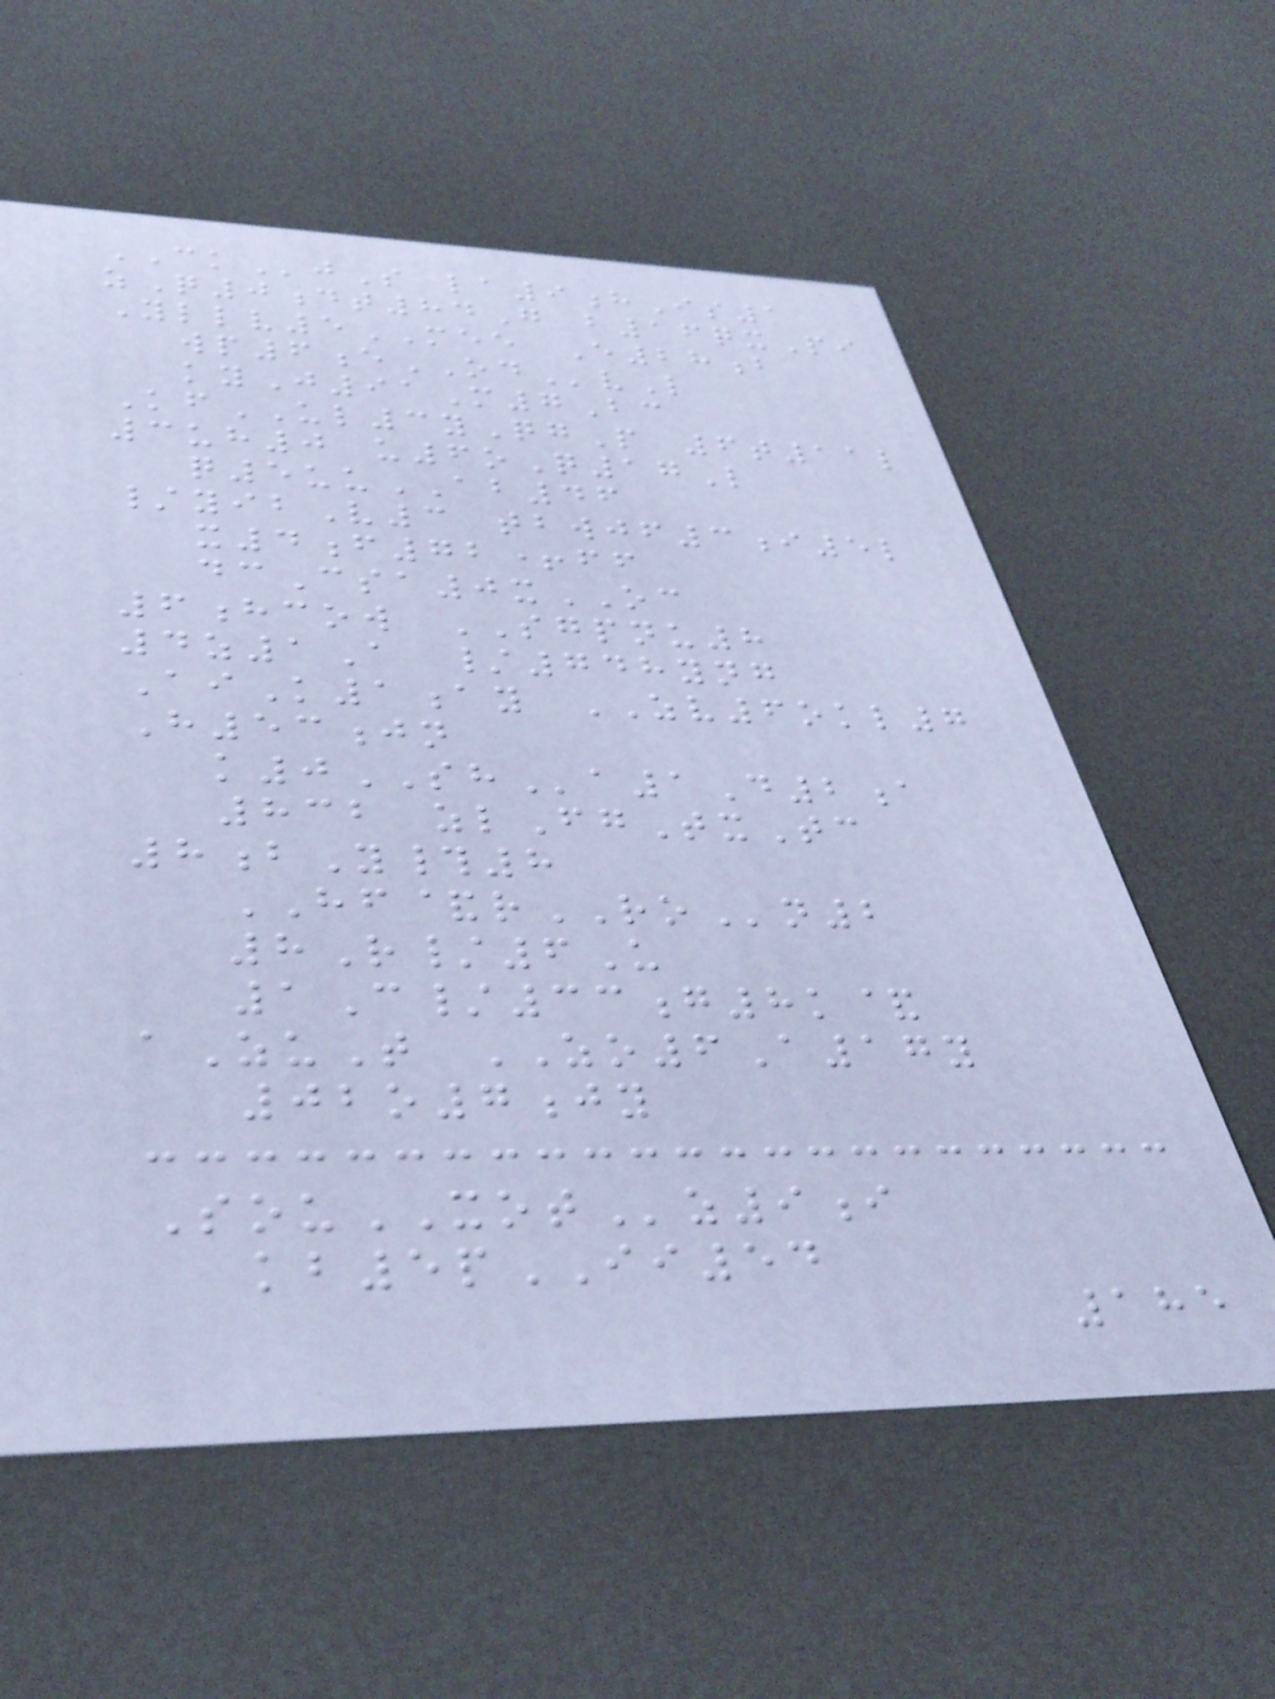CKjS la9hIs1
zQ0dt84G b16qxPi
Yllv5MEE E28b
wp6eODvL
kyJ91M7Bc
KfUL3yQgP 6t11l
3uh0 u6oQ17L
q5uuAB46
/yibV3 tbwjf3i5l
x4f72+ff
dcCsa0xOC
6hcow SGPNU8
4z1A /748yng
AiK1ay ZV6okl7
H53jn
k0SHa1D2a
832 zlFgTxTc
8bY#8
HF&rROn2
8R/6U
1C/33g8k&
aZuT ZO6A17y
02o7jy
SouXOTz9i
kb5pII54
185
